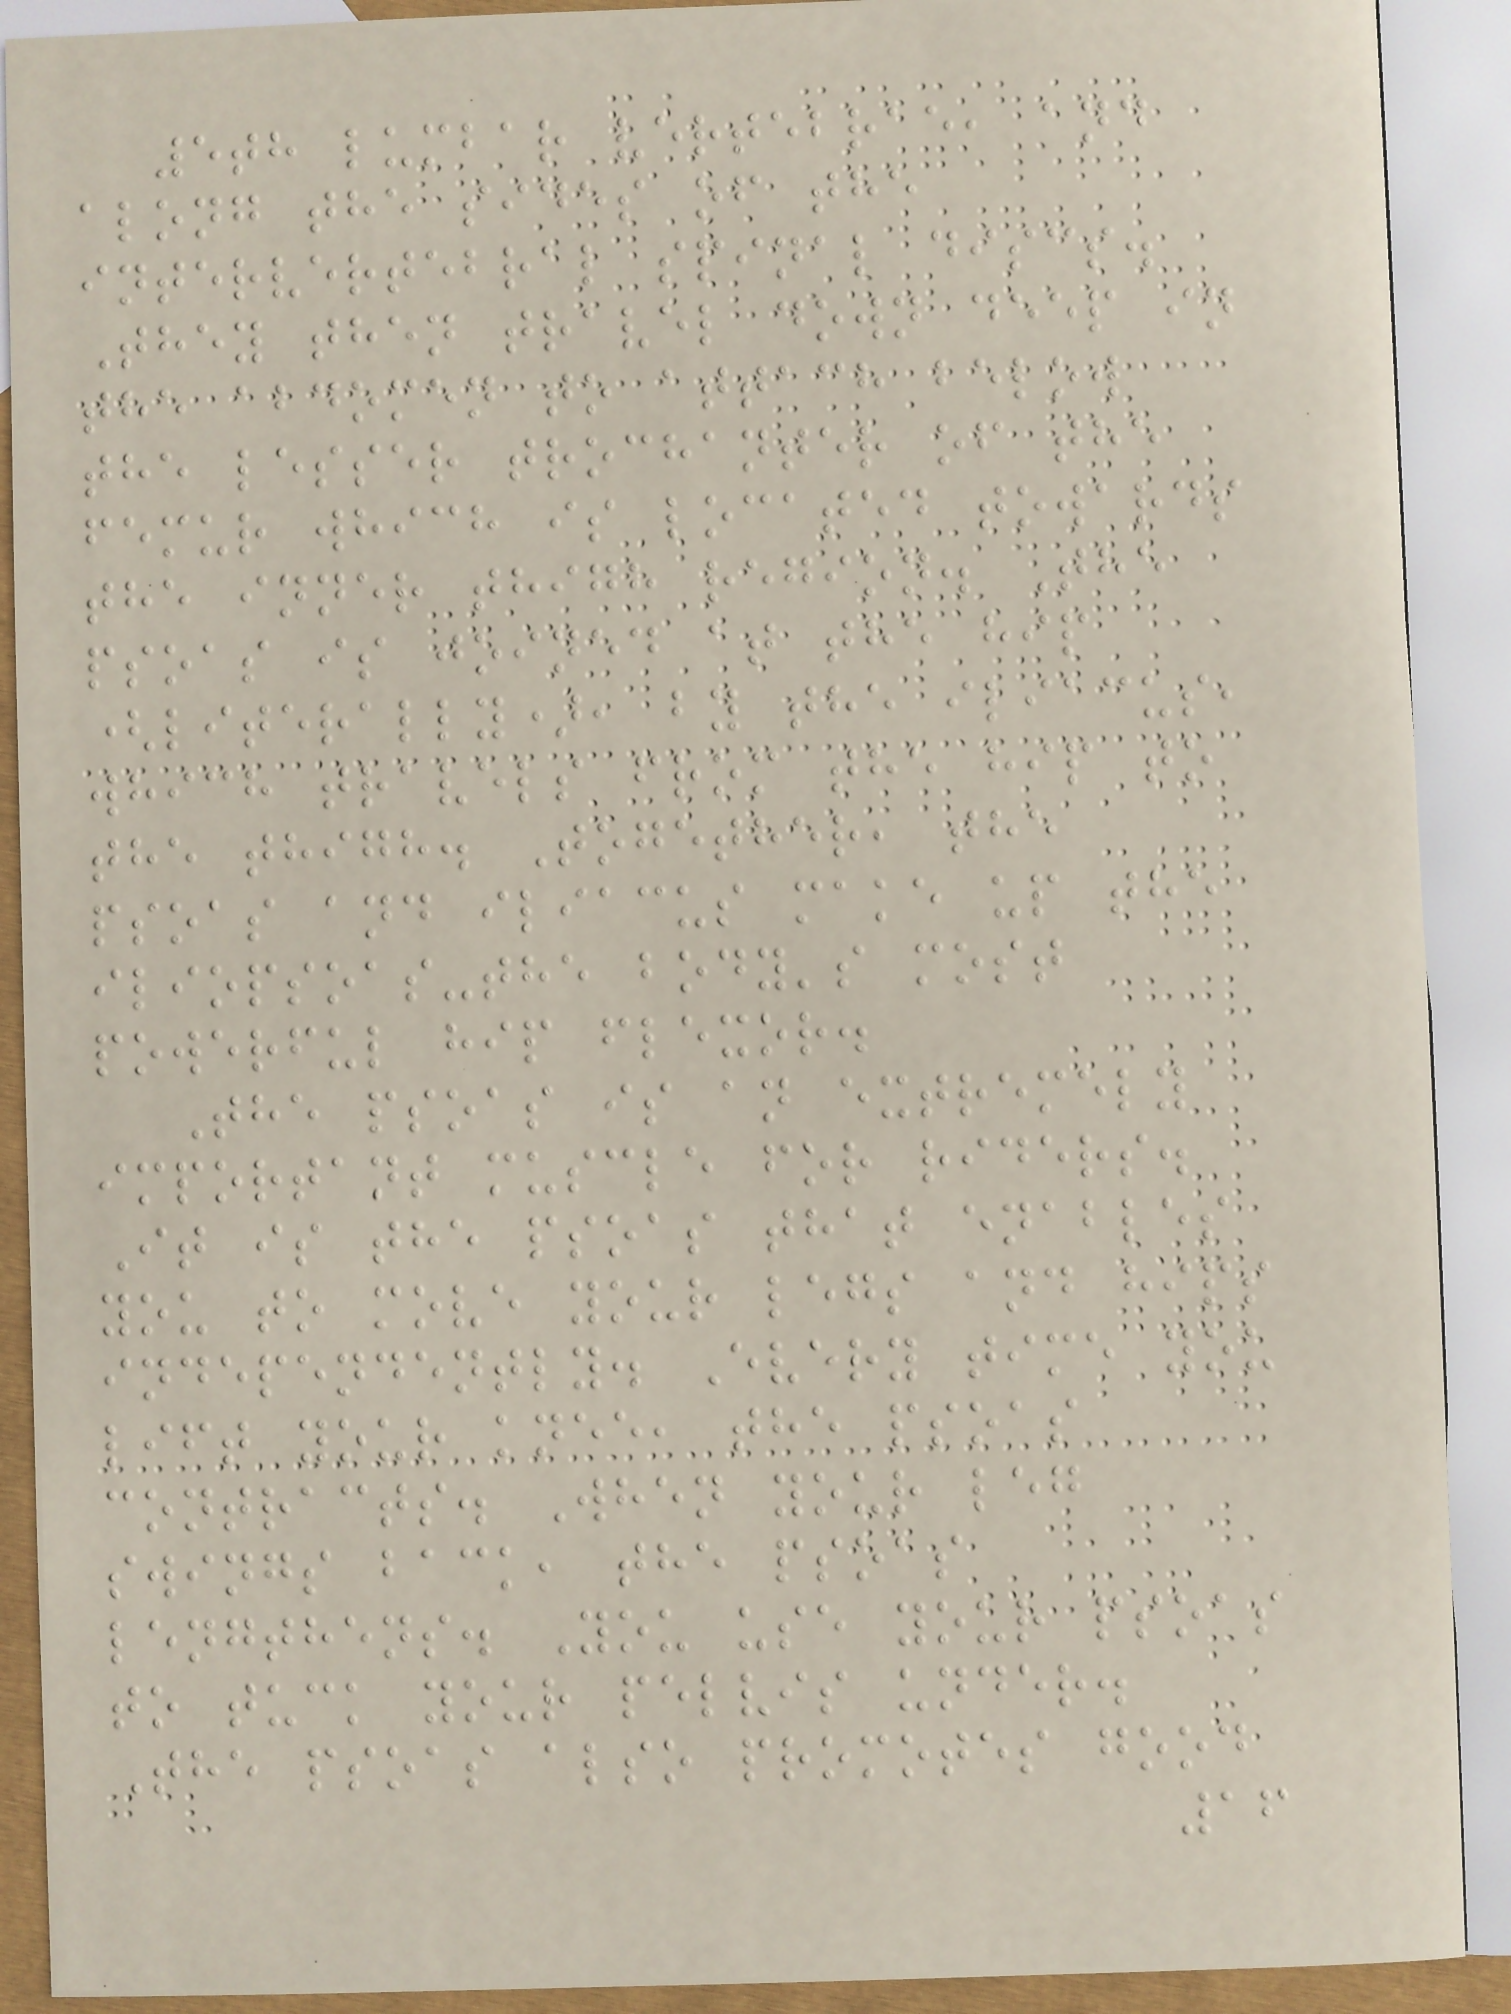5th lumbar vertebrae, and
along the sides of the
intervertebral spinal discs.
They then travel down deep in
the abdomen to attach below
the lesser trochanter of the
femur which is located towards
the inner thigh region. The
psoas is joined at the hip
(literally), by the iliacus,
which travels from the hip to
the thigh. Together, the
psoas and iliacus make up the
iliopsoas-the body's most
powerful hip flexor.
The psoas is an extremely
important muscle for riders.
It is the psoas that enables
you to move your legs and hips
independently. Every time you
lift your knee, the psoas
contracts. When your leg
swings back, the psoas
lengthens. You use your psoas
to tuck your pelvis under.
The psoas also promotes good
16
